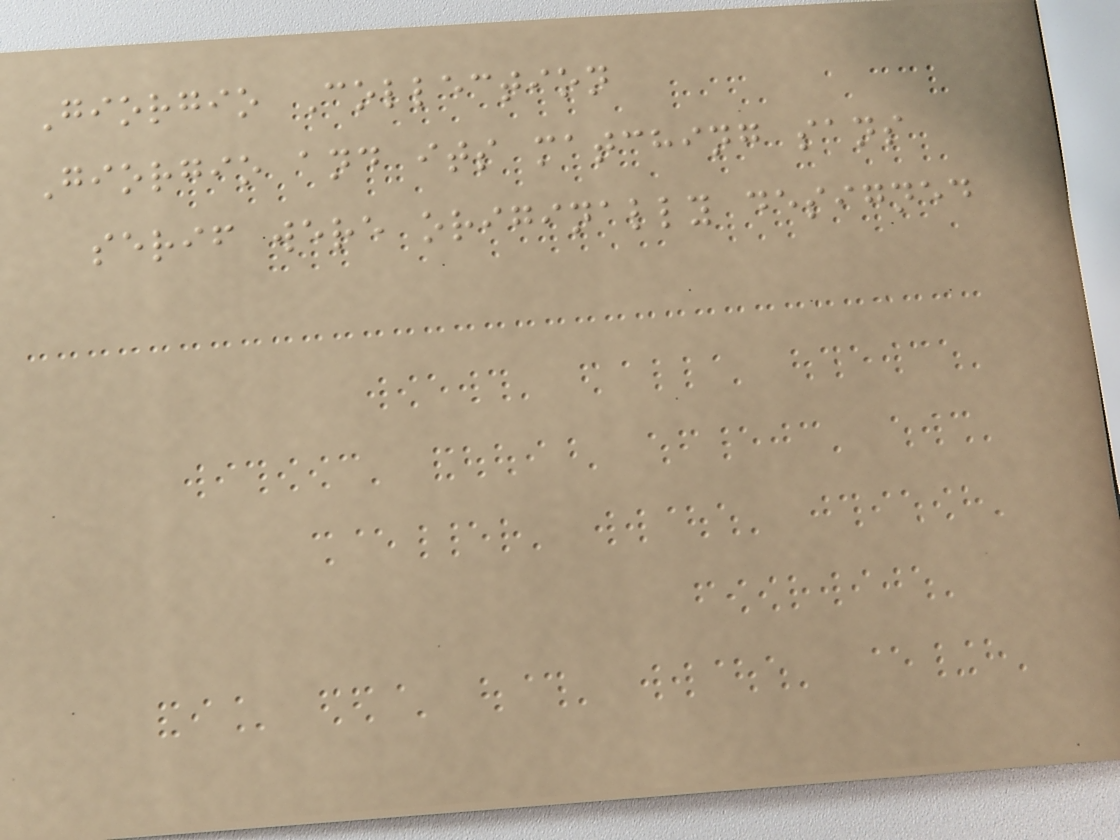Giorgio Collection
Giorgio and its matching sans
serif were originally designed
